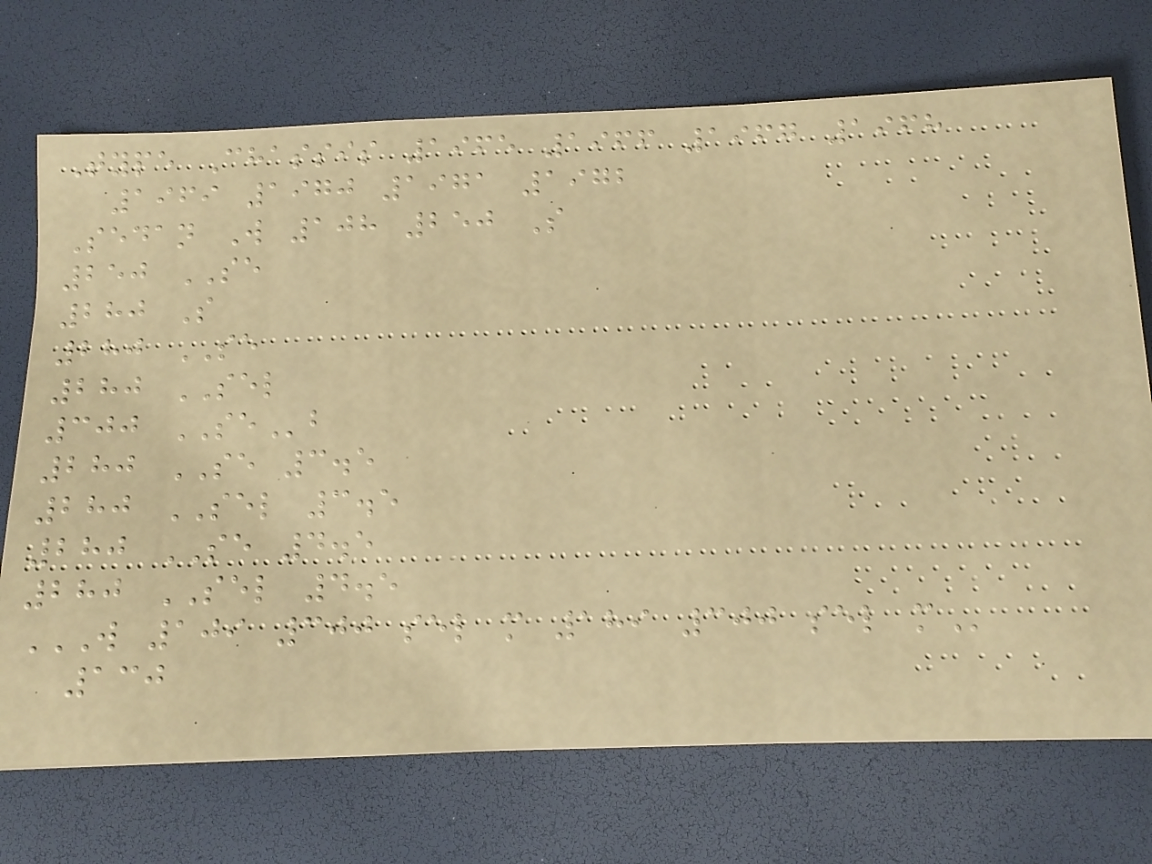Type Chassis 1965 1966 1967 1968
1969 1970 1971 1972
Sedan W 108 250 S
250 SE
280 S
280 SE
280 SEL
300 SEb
280 SE 3.5
280 SEL 3.5
280 SE 4.5
280 SEL 4.5
W 109 300 SEL M 189 300 SEL M
130
